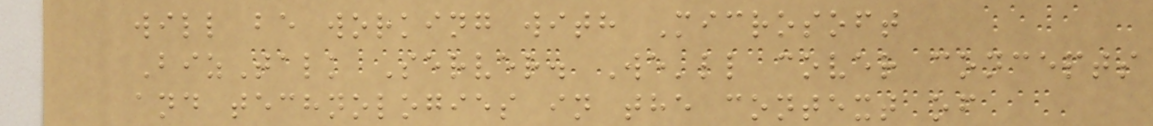will be working with Microsoft
BizTalk Server. We'll cover concepts
and technologies in the context of
